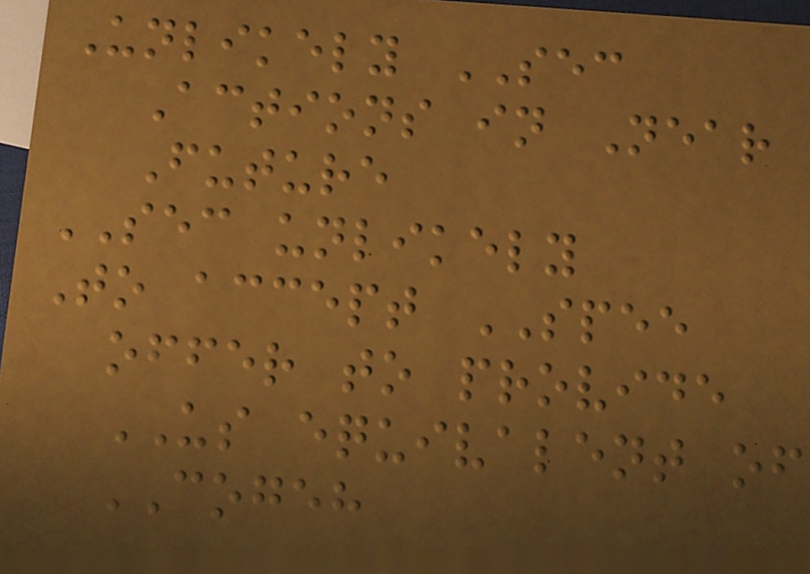Unlikely SEC
Actions in Near
Future
SEC unlikely
To accept SPEE
offer to provide
US equivalent of
COGEH
